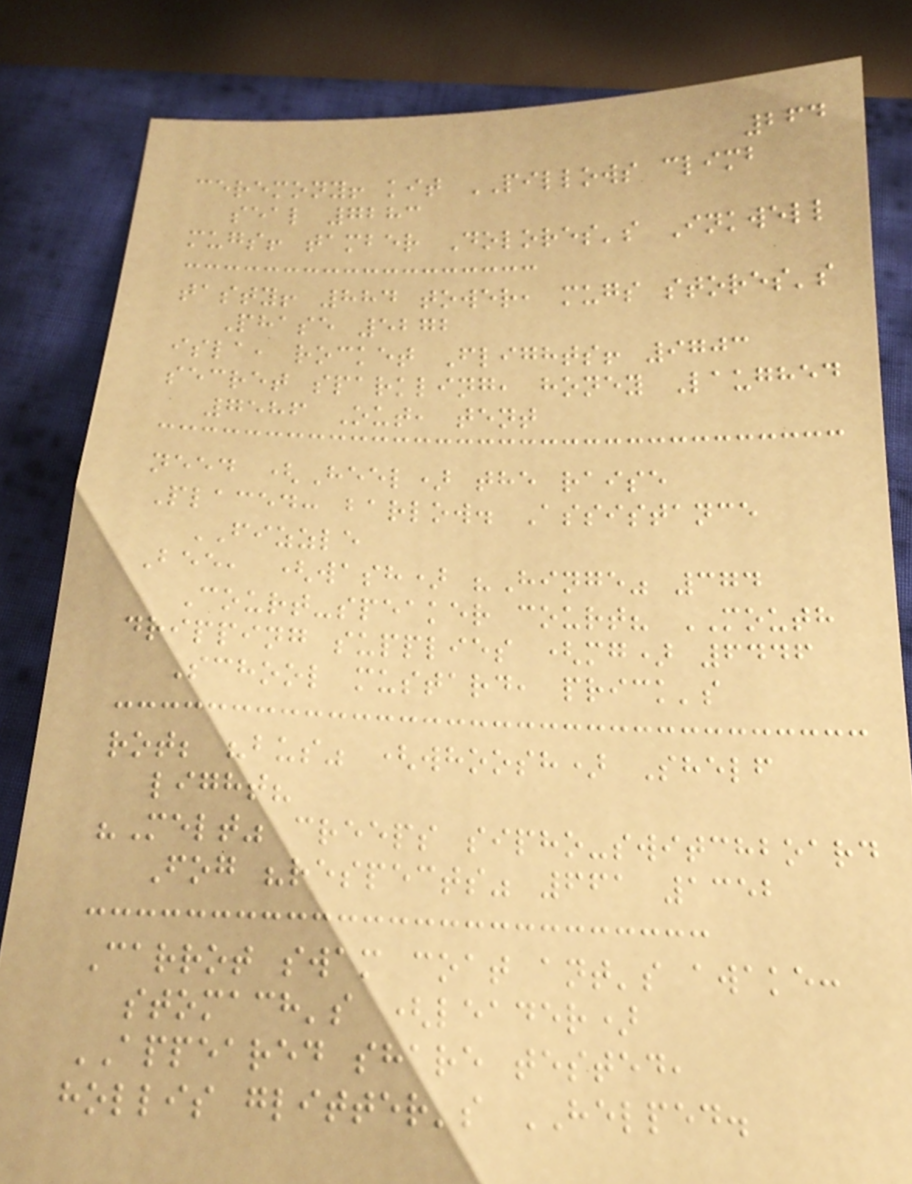264
ceremony! kit PILLOWS climb
seal 7283
mugs! tamber Dolores's Inkwell
tasty! 884 tower, mugs stores's
Phase 5272
isla, rocket Flights! 9703
secret sparkling, honey Laughed
7586 Out, tent
need (Heel) the raise
Placed: barlow. Assistance
FIZZLE
Bee, (wash) "Hinge" 374
Court-speaker court? MOUTH
dripping supplies (mg) 6446
School mustard, prick's
rot; "bus" (whoosh) Shelf
light?
"Melt" creeps sipho-switchboard
Fog "respects" 661 1352
Carrot swam coat ant's awake:
stomach's (leader)
APPEARED share tested,
hollis glitter's HELPED.
